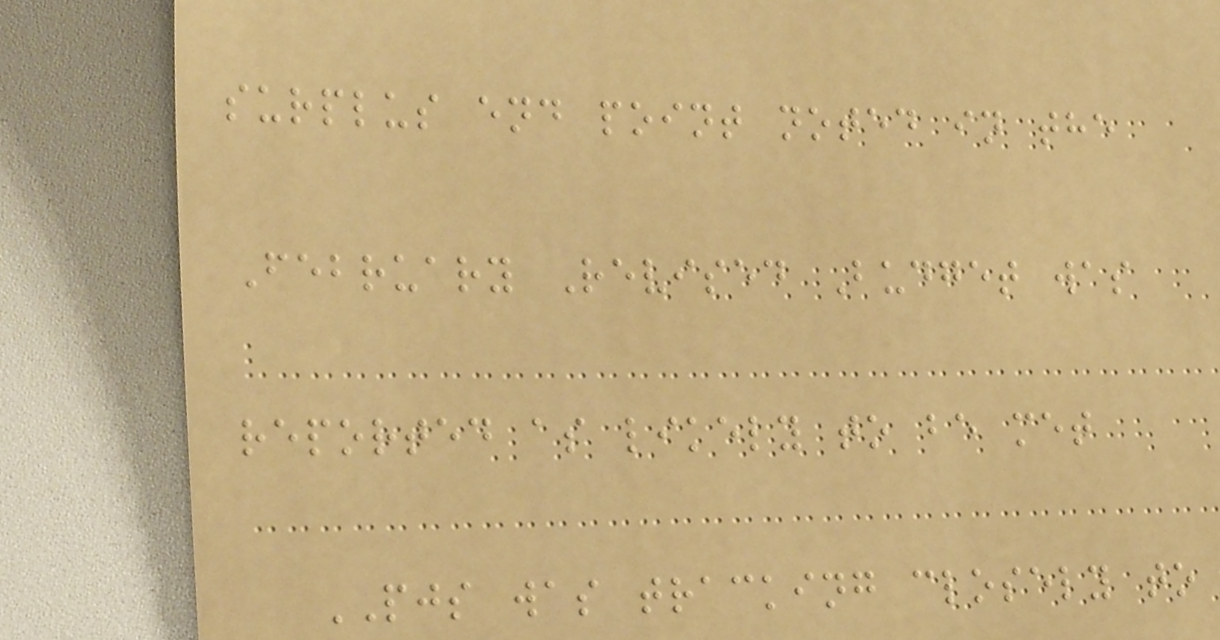surplus end point noted in the
February Revised Budget was
reported as likely to be met
PJS was tracking closely to
